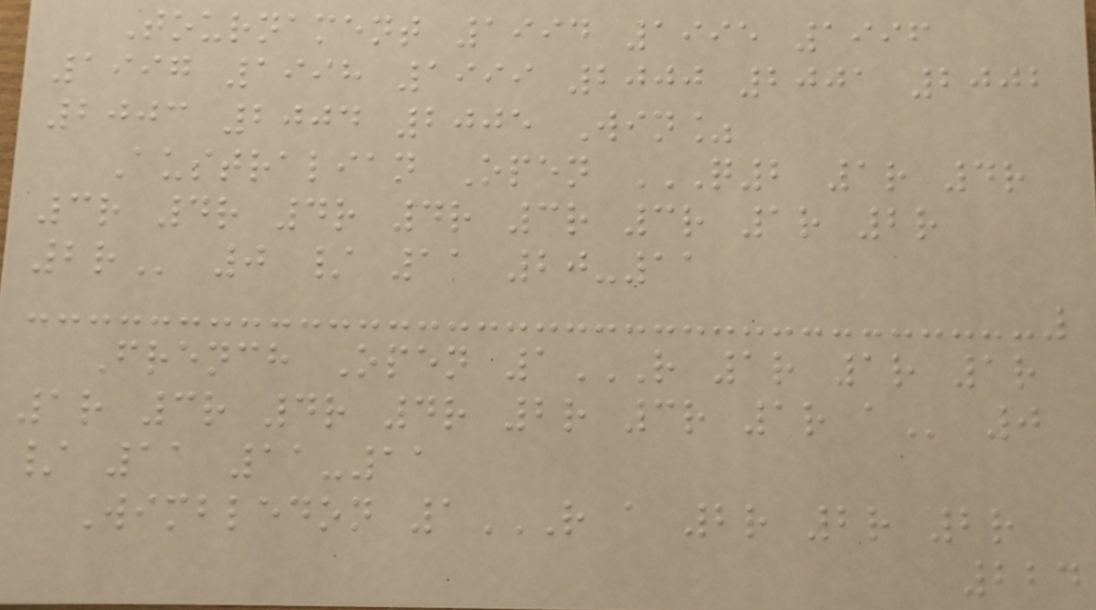Tournament 1994 1995 1996
1997 1998 1999 2000 2001 2002
2003 2004 2005 Win%
Australian Open Q2 1R 4R
3R 4R 4R 4R 3R 3R 1R 2R
2R 0 / 11 20-11
French Open 1R 1R 1R 1R
1R 3R 4R 4R 2R 3R 1R A 0
/ 11 11-11
Wimbledon 1R A 2R 2R 2R
224
